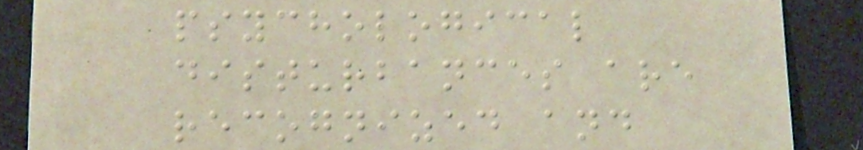psychological
disturbances are
recognized and
